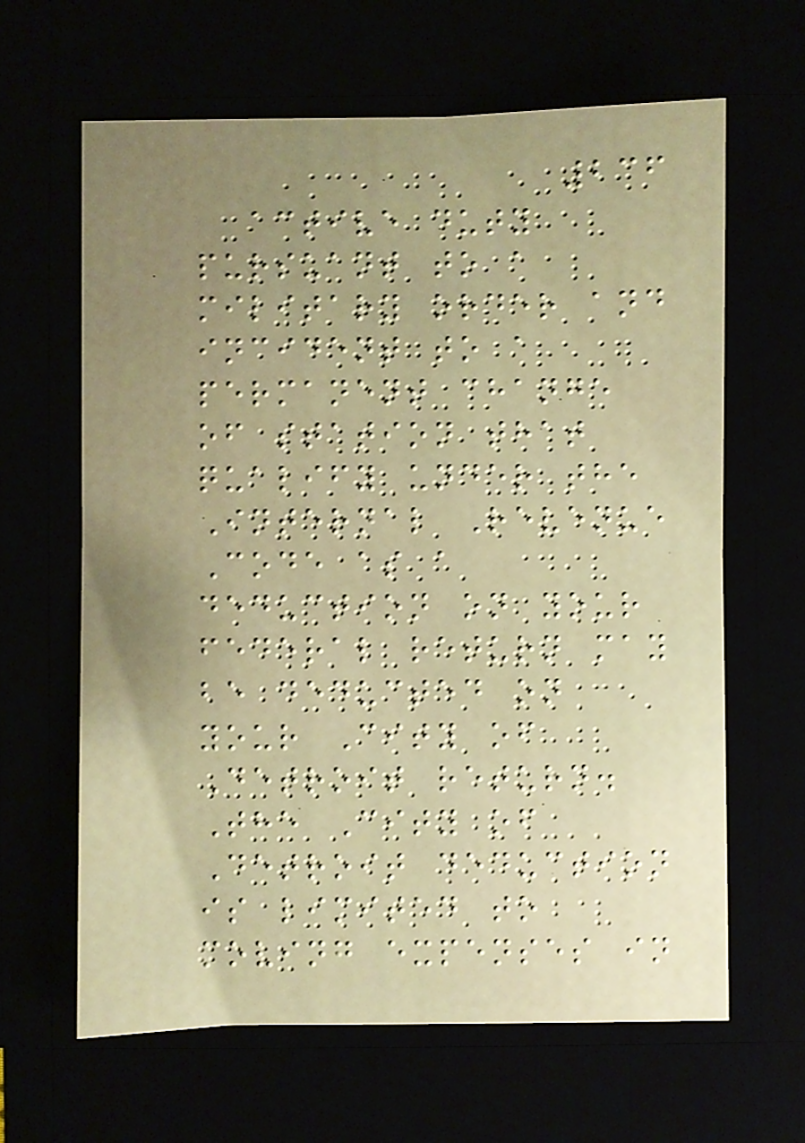236
active duty
pursuant to a
military order and
incident to a
permanent change
of station that
qualify under the
Internal Revenue
Code as a
deduction on your
federal return may
be deducted on
your City of
Detroit return.
The City of
Detroit deduction
is limited to
moving expenses in
